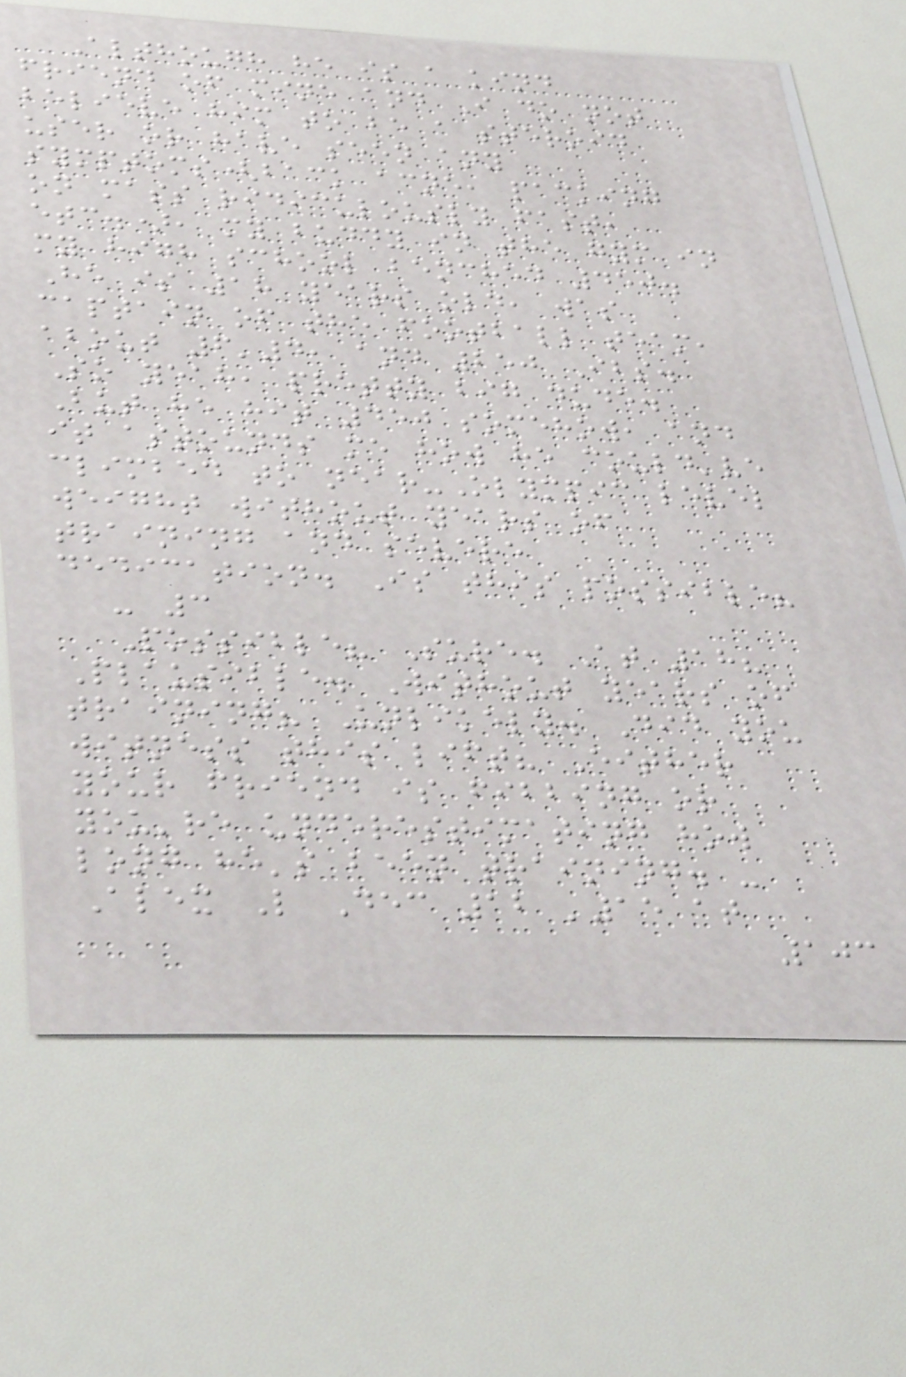Although he is a kind
friend of mine and I do not
believe him to be a steroid
user or have seen any
symptoms(back acne, packing
on mass ridiculously fast,
etc.), my buddy in the gym in
my high school benched 450.
He is 18 years old, was
captain of the football team,
about 6'4, and 250 Ibs.
So yeah, pretty big dude.
But he hit 450 somehow, and
it astounds me how he could've
climbed to near-Olympic level
weight without years of
training and severe
dedication. Is this possible?
- 3
Possible? Sure. At 18?
Plausible. Without years of
training? Unlikely. Did you
witness this lift? Either
your friend is fibbing or
you're underestimating how
long he's been training. -
Alex L Dec 12 '15 at
103
